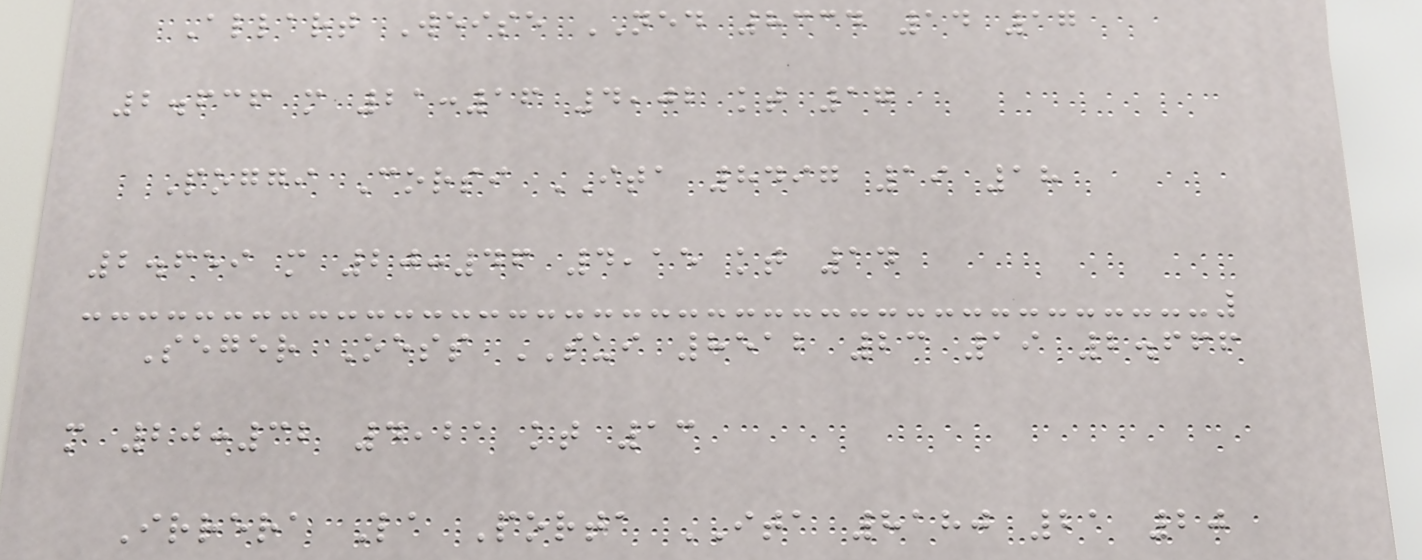Allart Weise NED 8334 14 17
2.636 m 21:16 4,02 kt 17
Poggi Corsi ITA 8497 19 18
2.659 m 20:46 4,15 kt 14
Seger Oess SUI 8512 23 19 2.666
m 20:32 4,21 kt 13
Irrera La Porta ITA 8180 21 20
